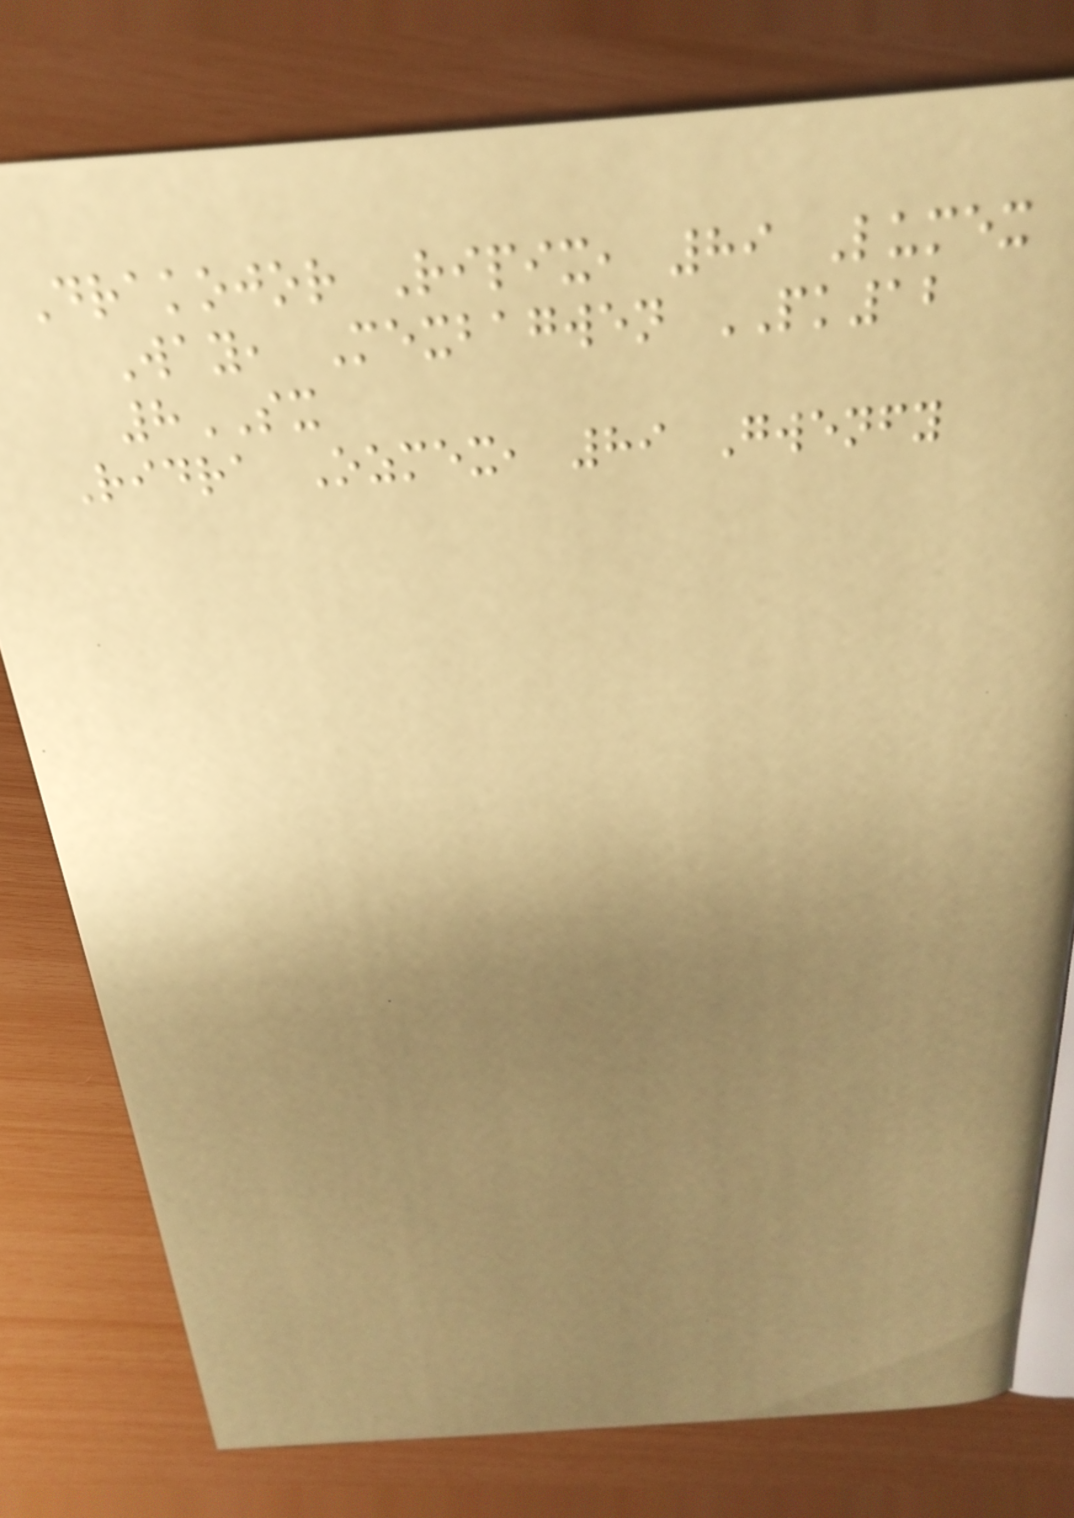Drakojor Ripix, 89 Lumex
Way, Mexbagwen PK12
8SX
Ridra Ozmex, 89 Gwenfy
